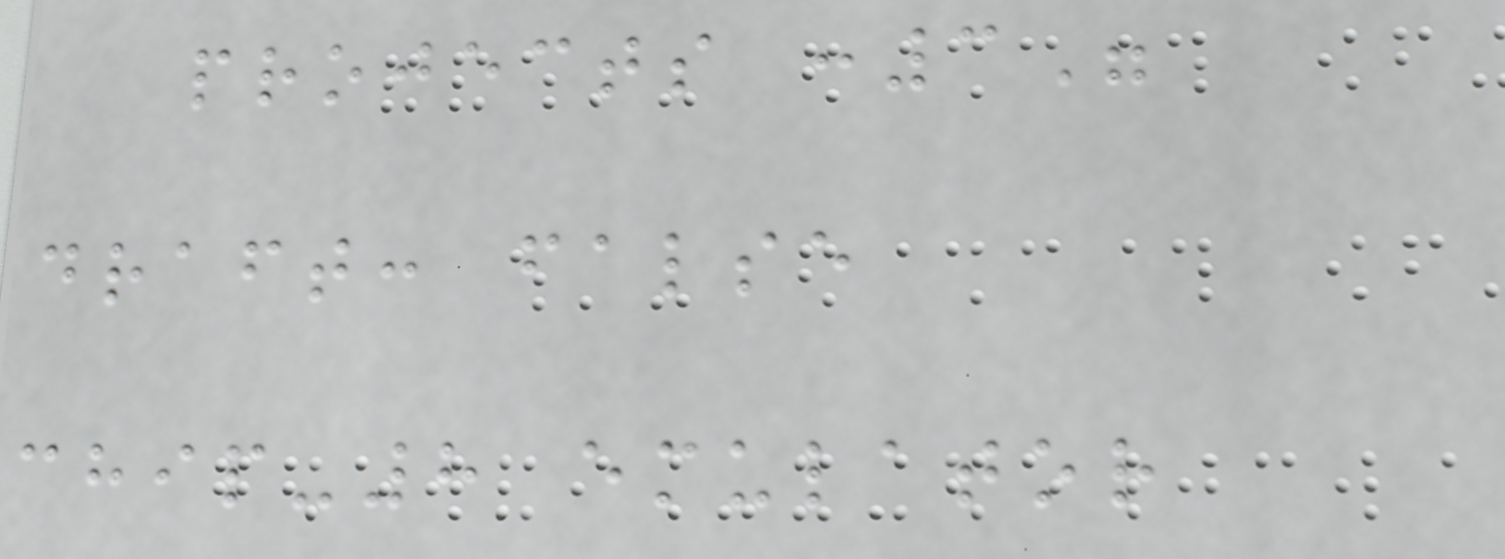projects :3"
draft: false
chip-8 emulator
